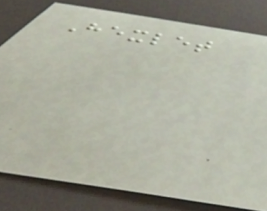Hexlet
